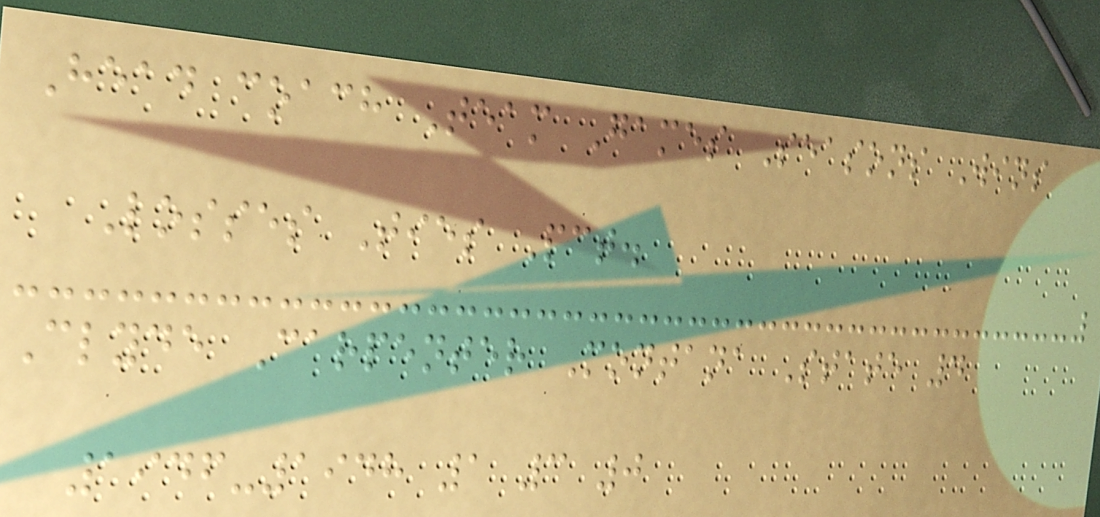Head coach Team Games Seasons Wins
Losses Ties Pct.
Clyde Carpenter Montana State 4
1946-1948 1 3 0
